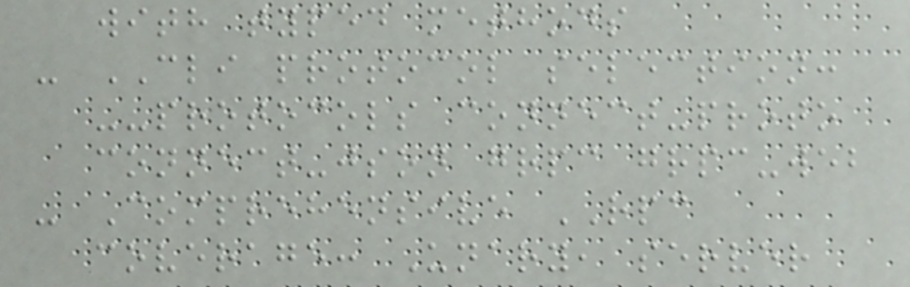with typed methods
- CLI protocol selection:
--protocols connect-proto
connect-json grpc grpc-web
- Comprehensive RPC
coverage: Unary, server
